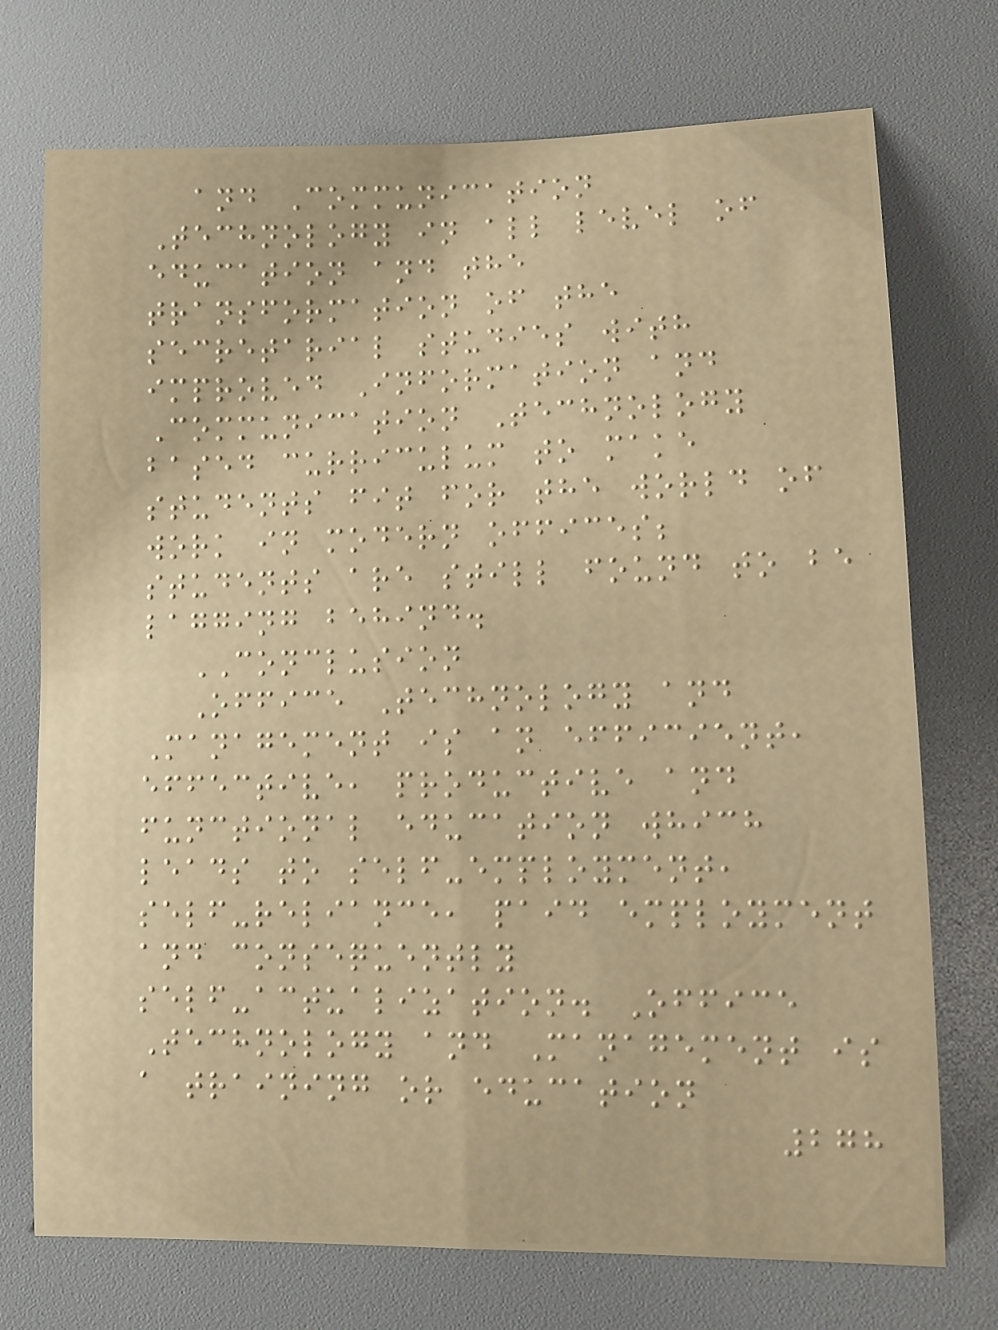and Communication
Technology in all level of
education and the
transformation of the
secretarial studies with
improved Information and
Communication Technology
based curriculum to make
students fit for the world of
work in modern offices;
students are still found to be
lagging behind.
CONCLUSION
Office Technology and
Management is an efficient,
effective, productive and
functional education which
leads to self-employment,
self-reliance, paid employment
and consequently
self-actualization. Office
Technology and Management is
a training or education
278
